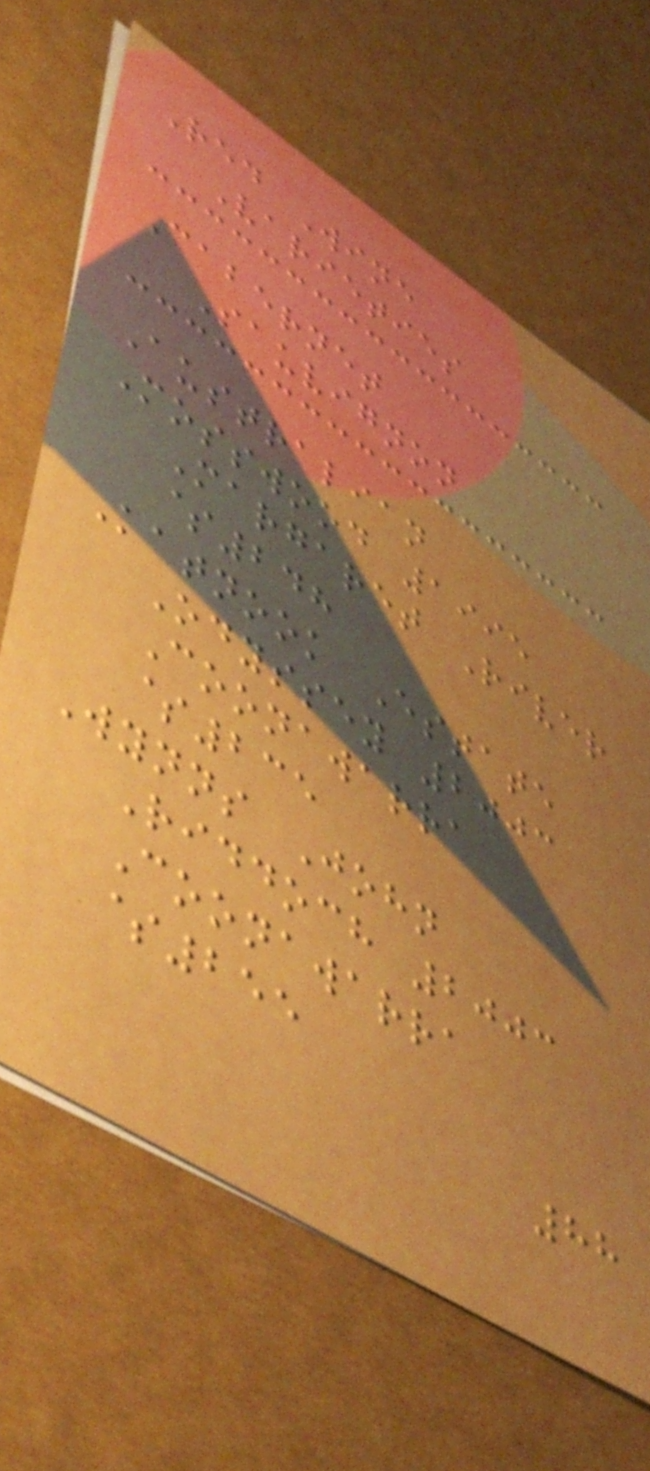Red Wine
Varieties
Cabernet
Sauvignon
Australian
Mosswood 1995
Margaret River
$248
Katnook Estate
Odyssey 2003
Coonawarra
$235
Wynns John
Riddoch 2003
Coonawarra
$255
88
